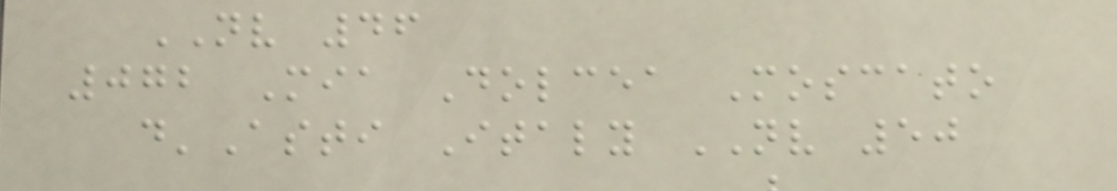NV 46
072 Mia Dolcea Moscato
d'Asti Italy NV 50
